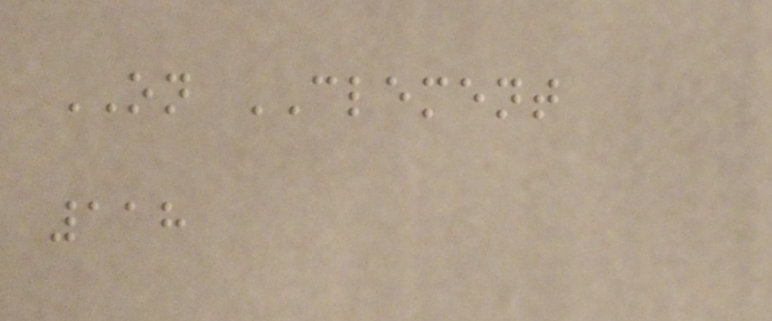ON CLEMENT
118
